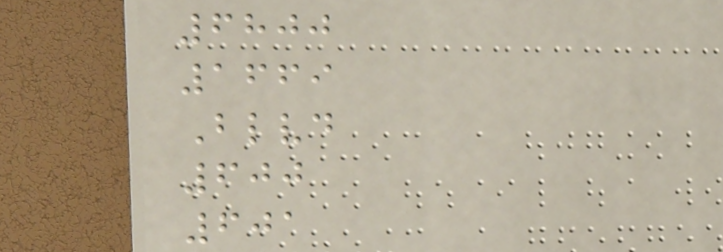6800
1669
Blvd
600
601
